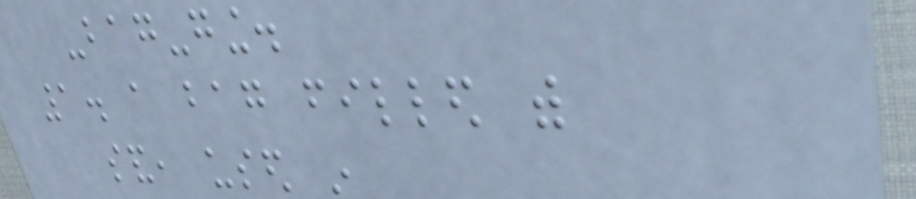-bag-ging.
1. a bag filled with
sand, used in
